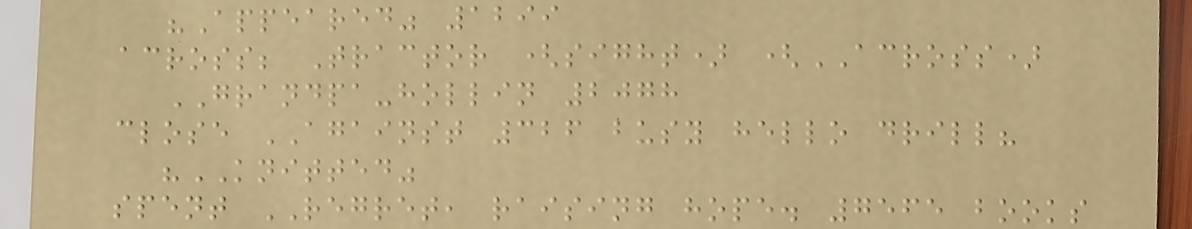"Appeared" 1299
across; Tractor (sight) (ACROSS)
GRANDPA-hollin 2078
close AGAINST 326 busy hello drill?
"KNITTED"
spent REGRET, raising hope. 7565 books
